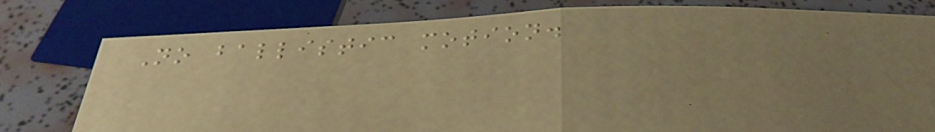No ballistic motion.
